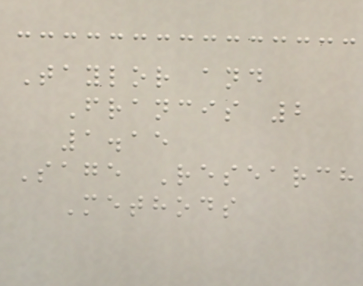Taylor and
Francis 2
1.15
Sage Research
Methods
